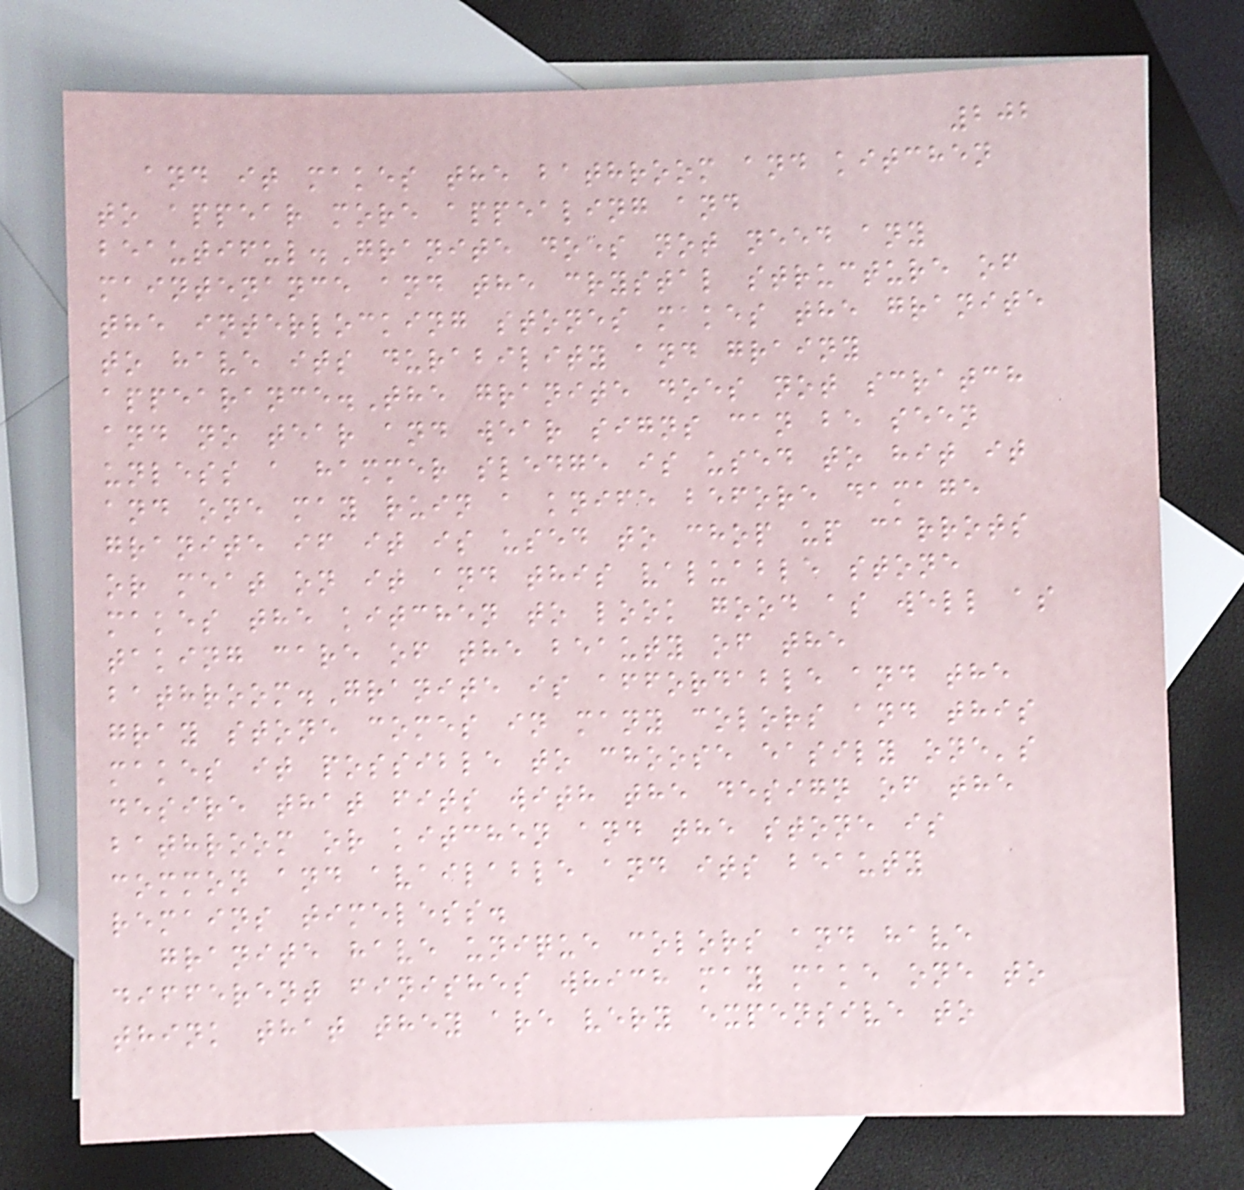202
and it makes the bathroom and kitchen
to appear more appealing and
beautiful.Granite does not need any
maintenance and the crystal structure of
the interlocking stones makes the granite
to have its durability and grainy
appearance.The granite does not scratch
and no tear and wear signs can be seen
unless a hammer sledge is used to hit it
and one may ruin a knife before damage
granite if it is used to chop up carrots
or meat on it and this valuable stone
makes the kitchen to look good as well as
taking care of the beauty of the
bathroom.Granite is affordable and the
gray stone comes in many colors and this
makes it possible to choose easily one's
desire that fits with the design of the
bathroom or kitchen and the stone is
common and available and its beauty
remains timeless.
granite have unique colors and have
different finishes which may make one to
think that they are very expensive to
